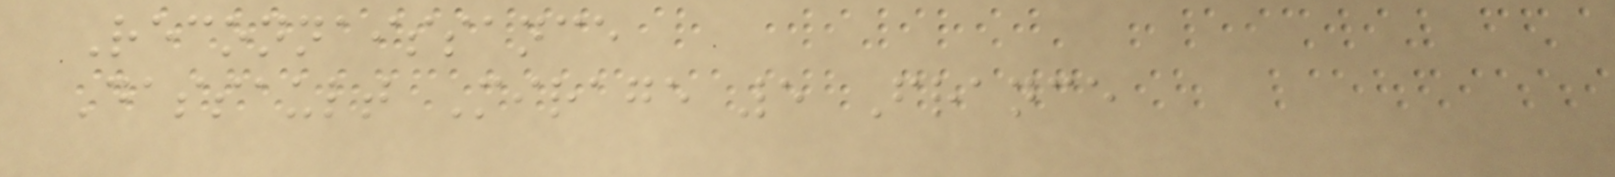Reconnaissance
Dassault Mirage 5 France
